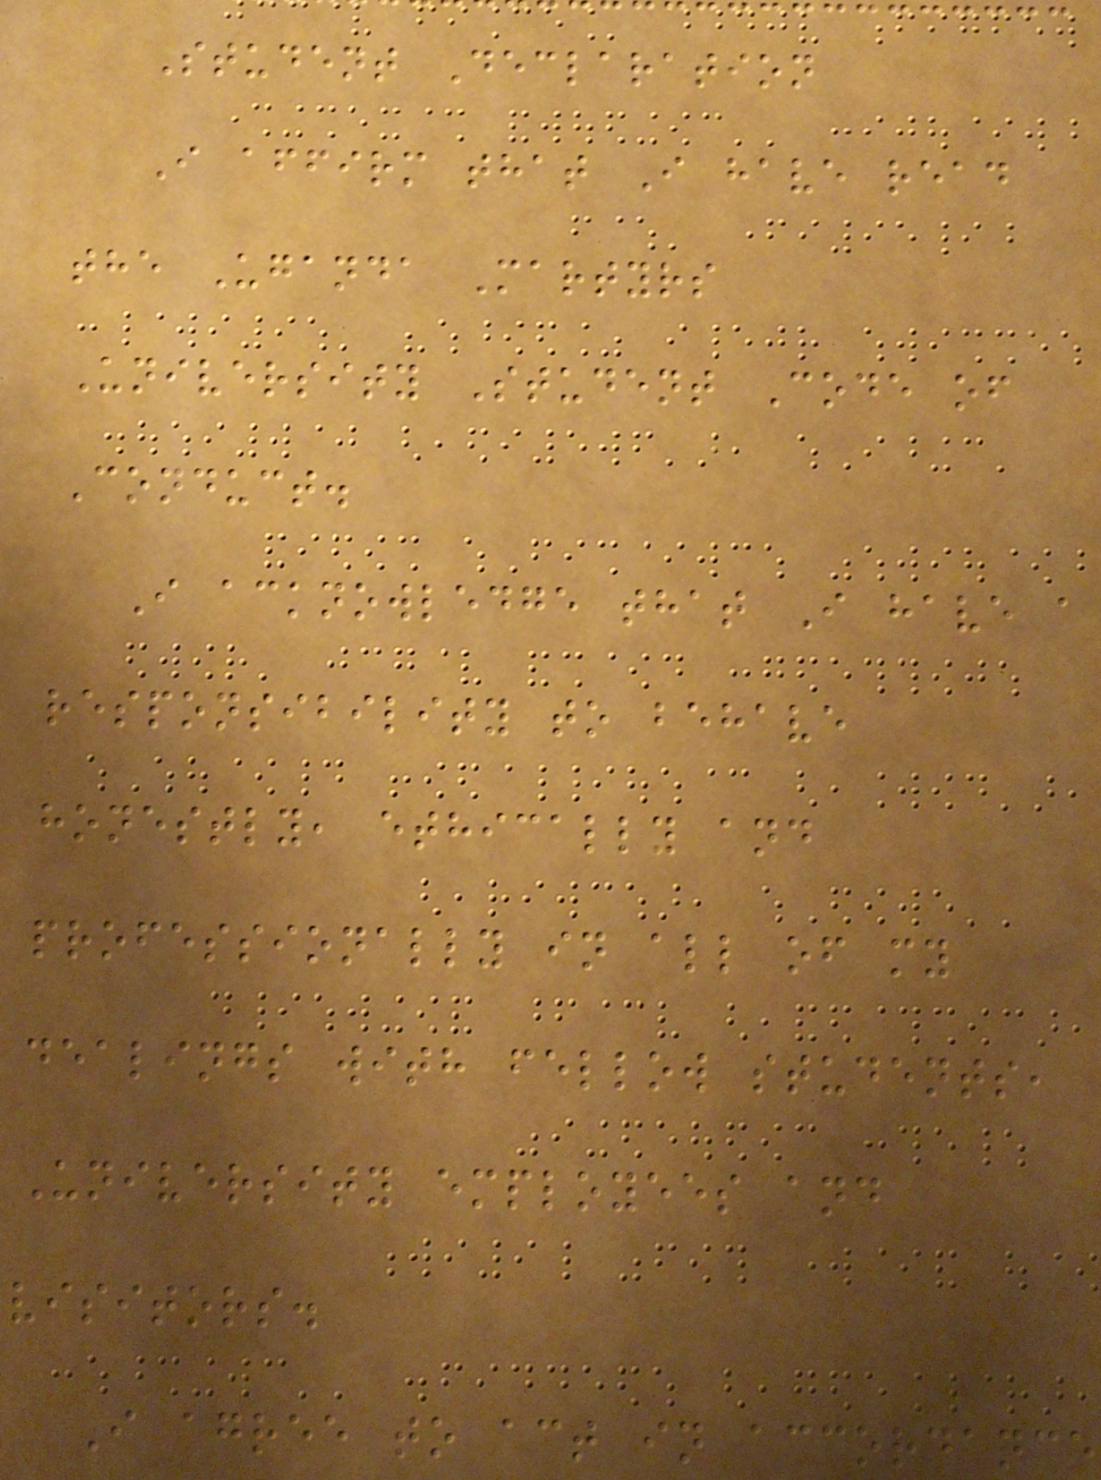Student Declaration
I affirm that I have read
the Uganda Martyrs
University Student Code of
Conduct.
I acknowledge that I have a
responsibility to behave
honestly, ethically and
professionally in all of my
dealings with fellow students,
University employees and
visitors.
I agree to act in accordance
